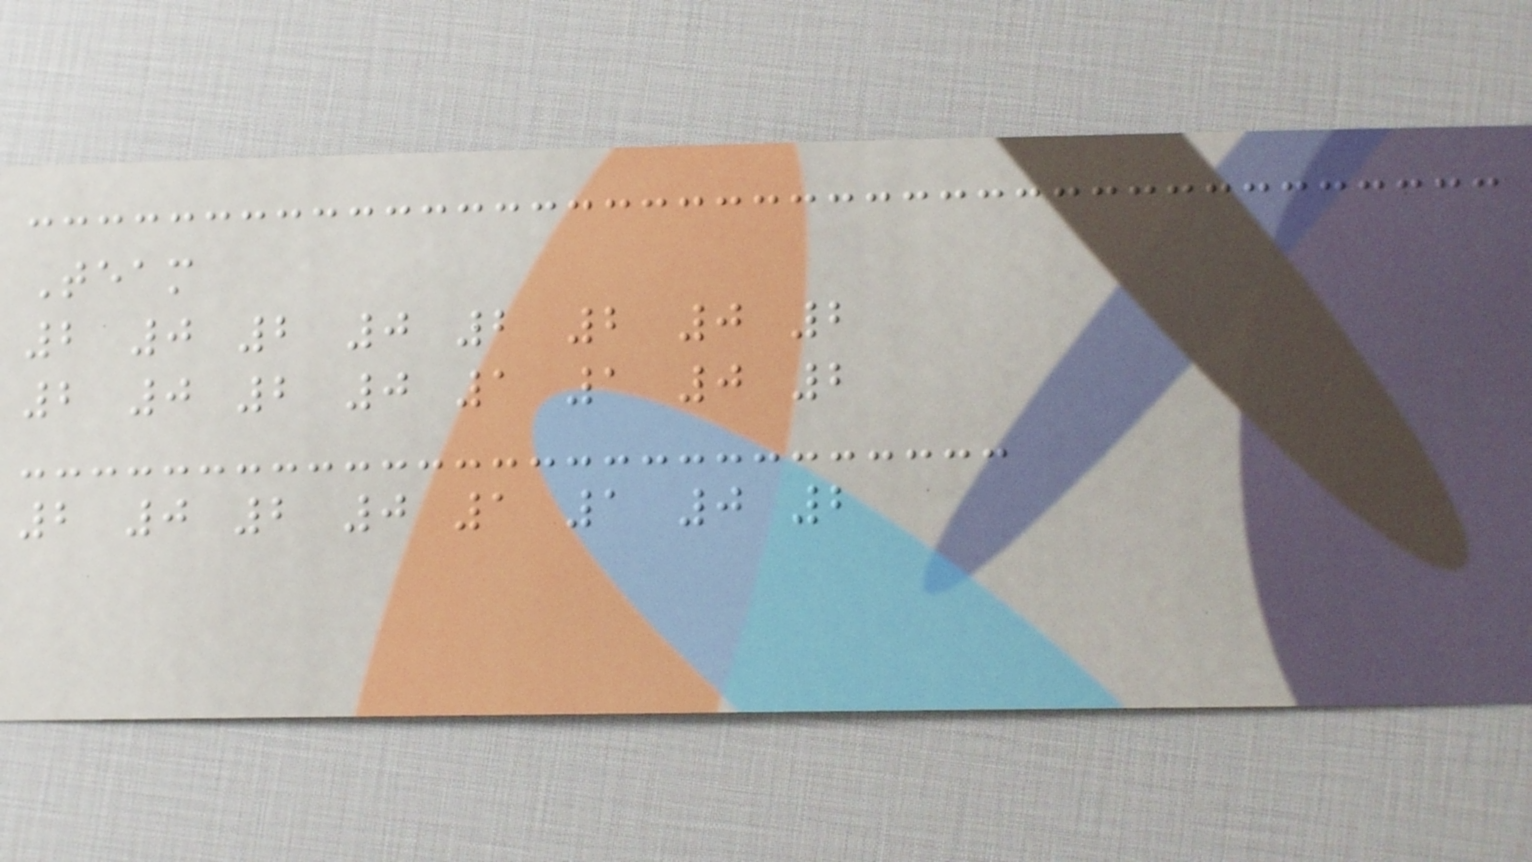Team
2 0 2 0 2 2 0 2
2 0 2 0 1 1 0 2
2 0 2 0 1 1 0 2
